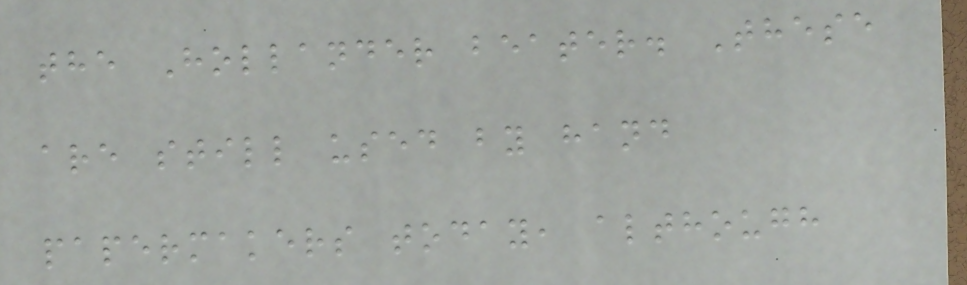the Hollander beater. These
are still used by hand
papermakers today, although
